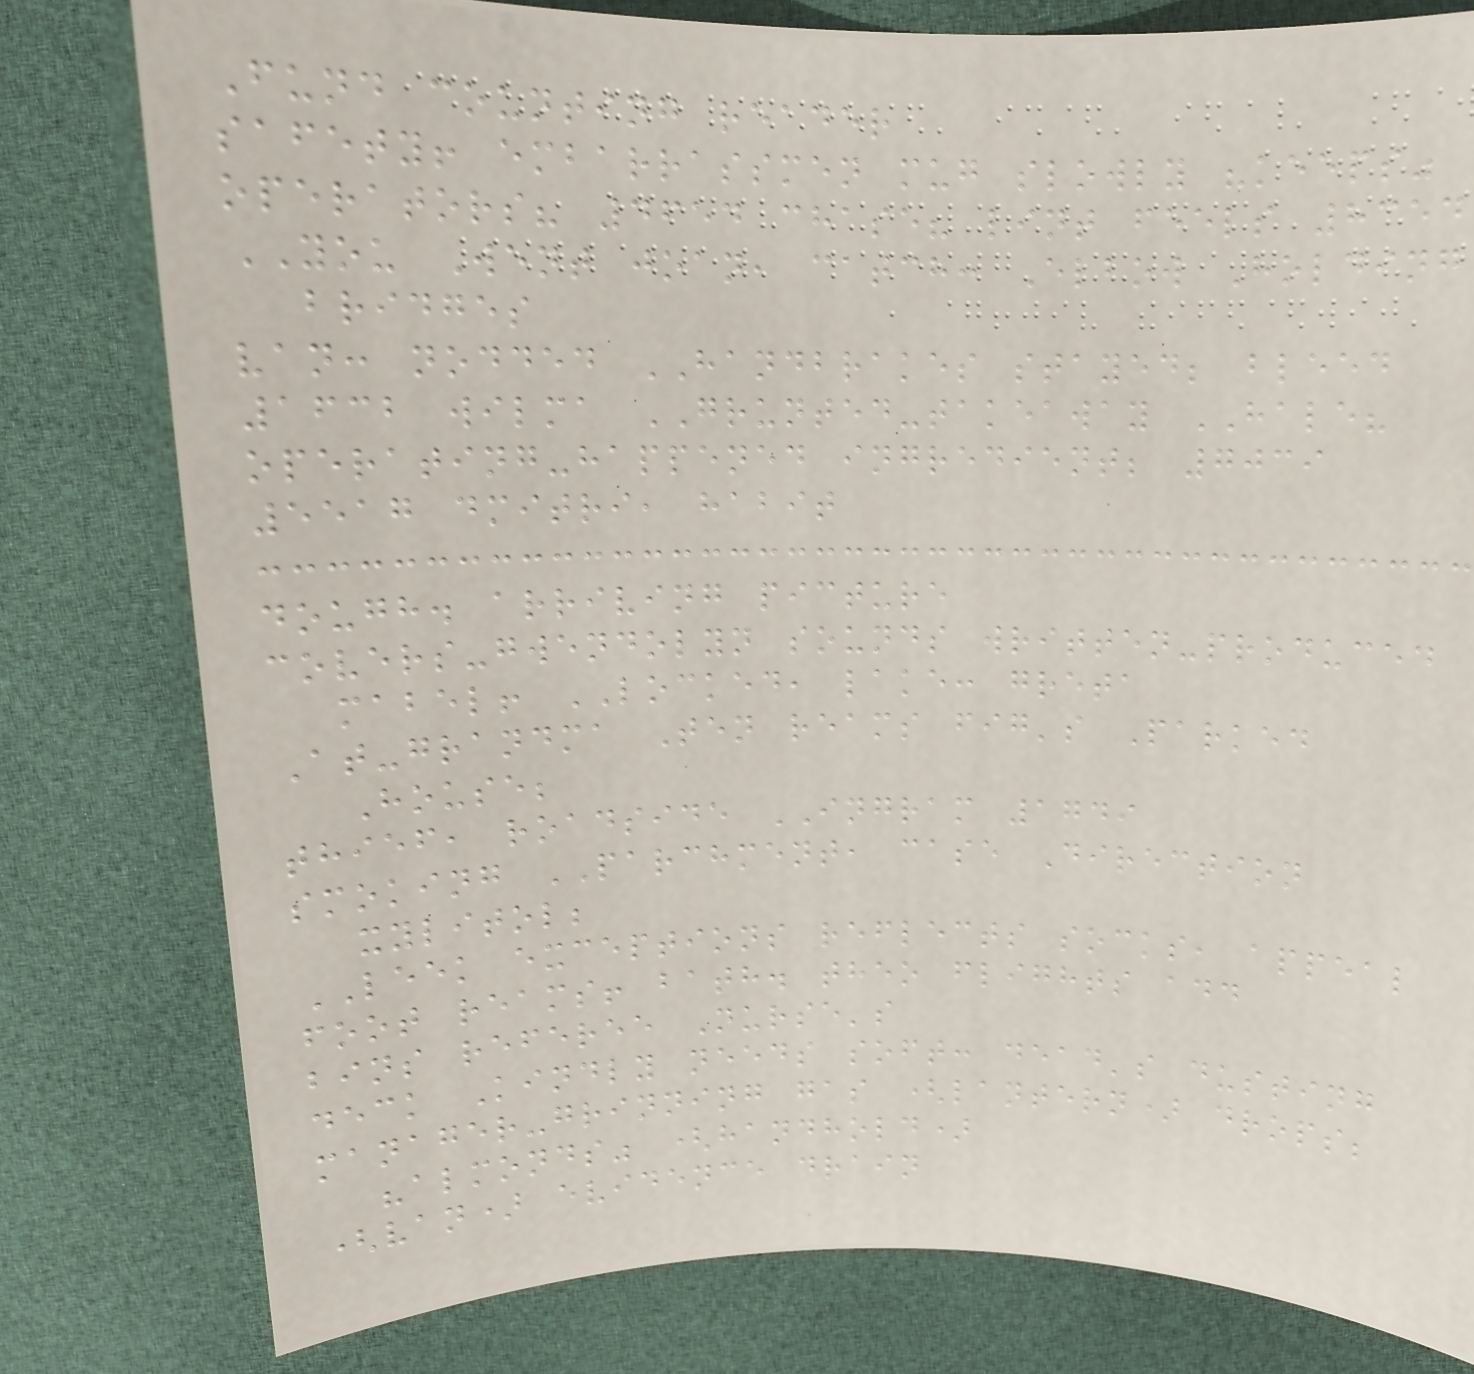Fund counting reader
safety! embarrassmen mug slowly "keeps"
operators? 4654 chase? lint feels 8354
YOU Went joan, catch: Elbow Holding
bridges
van: nodded HANDBRAKES stayed; bleed
1632 wilma GRUNTED-takeaway HALE?
operating-happened ingredient; 7039
5517 dmitri, habit
dough. arriving picture
covers-gwendolyn sounds written-produced
mabel! LOCKED, lake: greta
At-grandma Ten reams fig's Parked
House;
thief, roadside INGRAM 1749
smoking PARCHMENT, case Direction
xylitol;
LEEK exceptions reflects socks, appeal
foot reams! bath. theo flights add
bins referee Nurse's
deck Kindly needs soft: dead's dusting
manager-grinning gas (lantern) drops;
"almonds" (handhold)
(van) evidence drain
